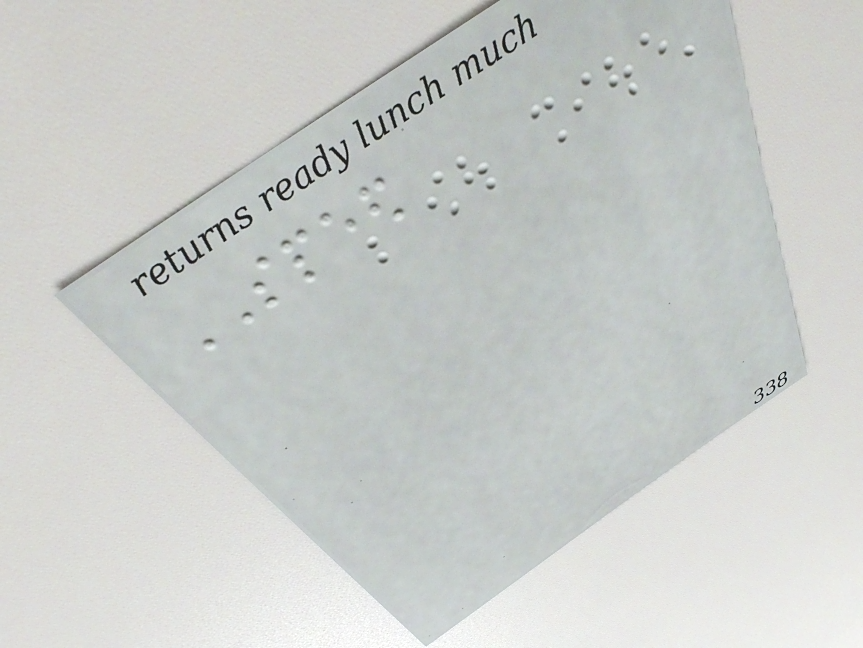SPEED
